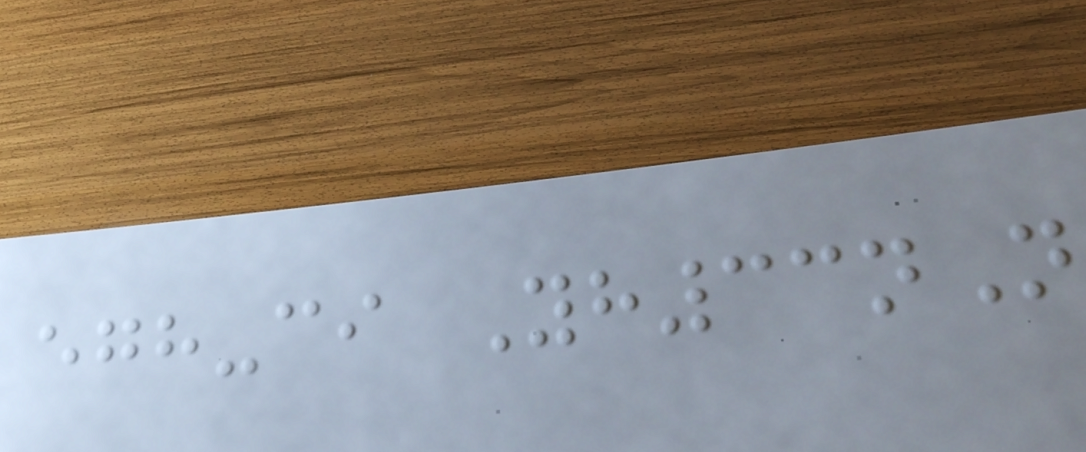egh-ci Yh33nN
